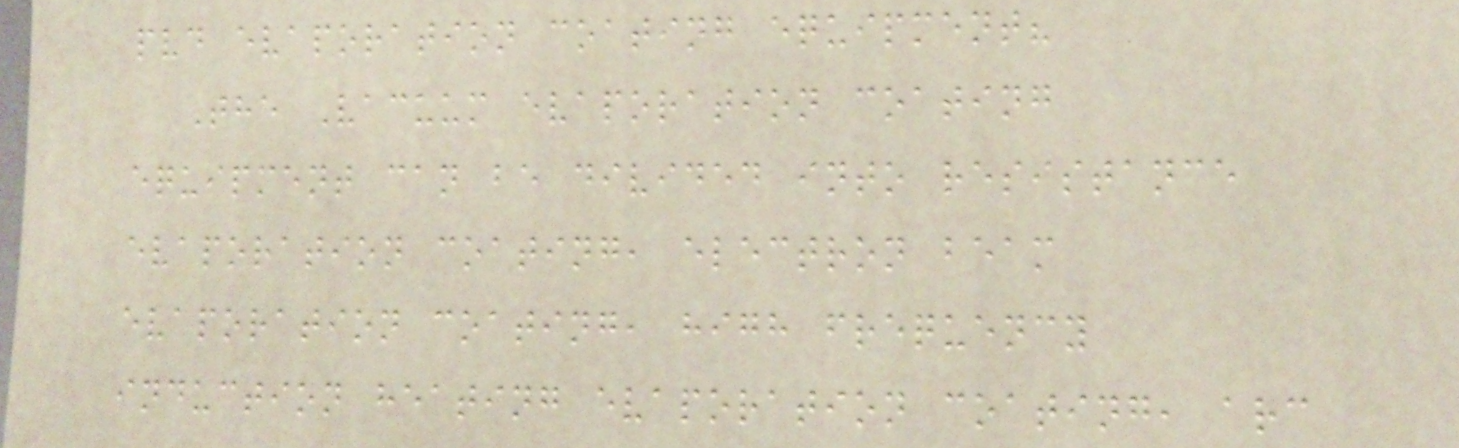pvd evaporation coating equipment?
The Vacuum evaporation coating
equipment can be divided into resistance
evaporation coating, electron beam
evaporation coating, high frequency
induction heating evaporation coating, arc
